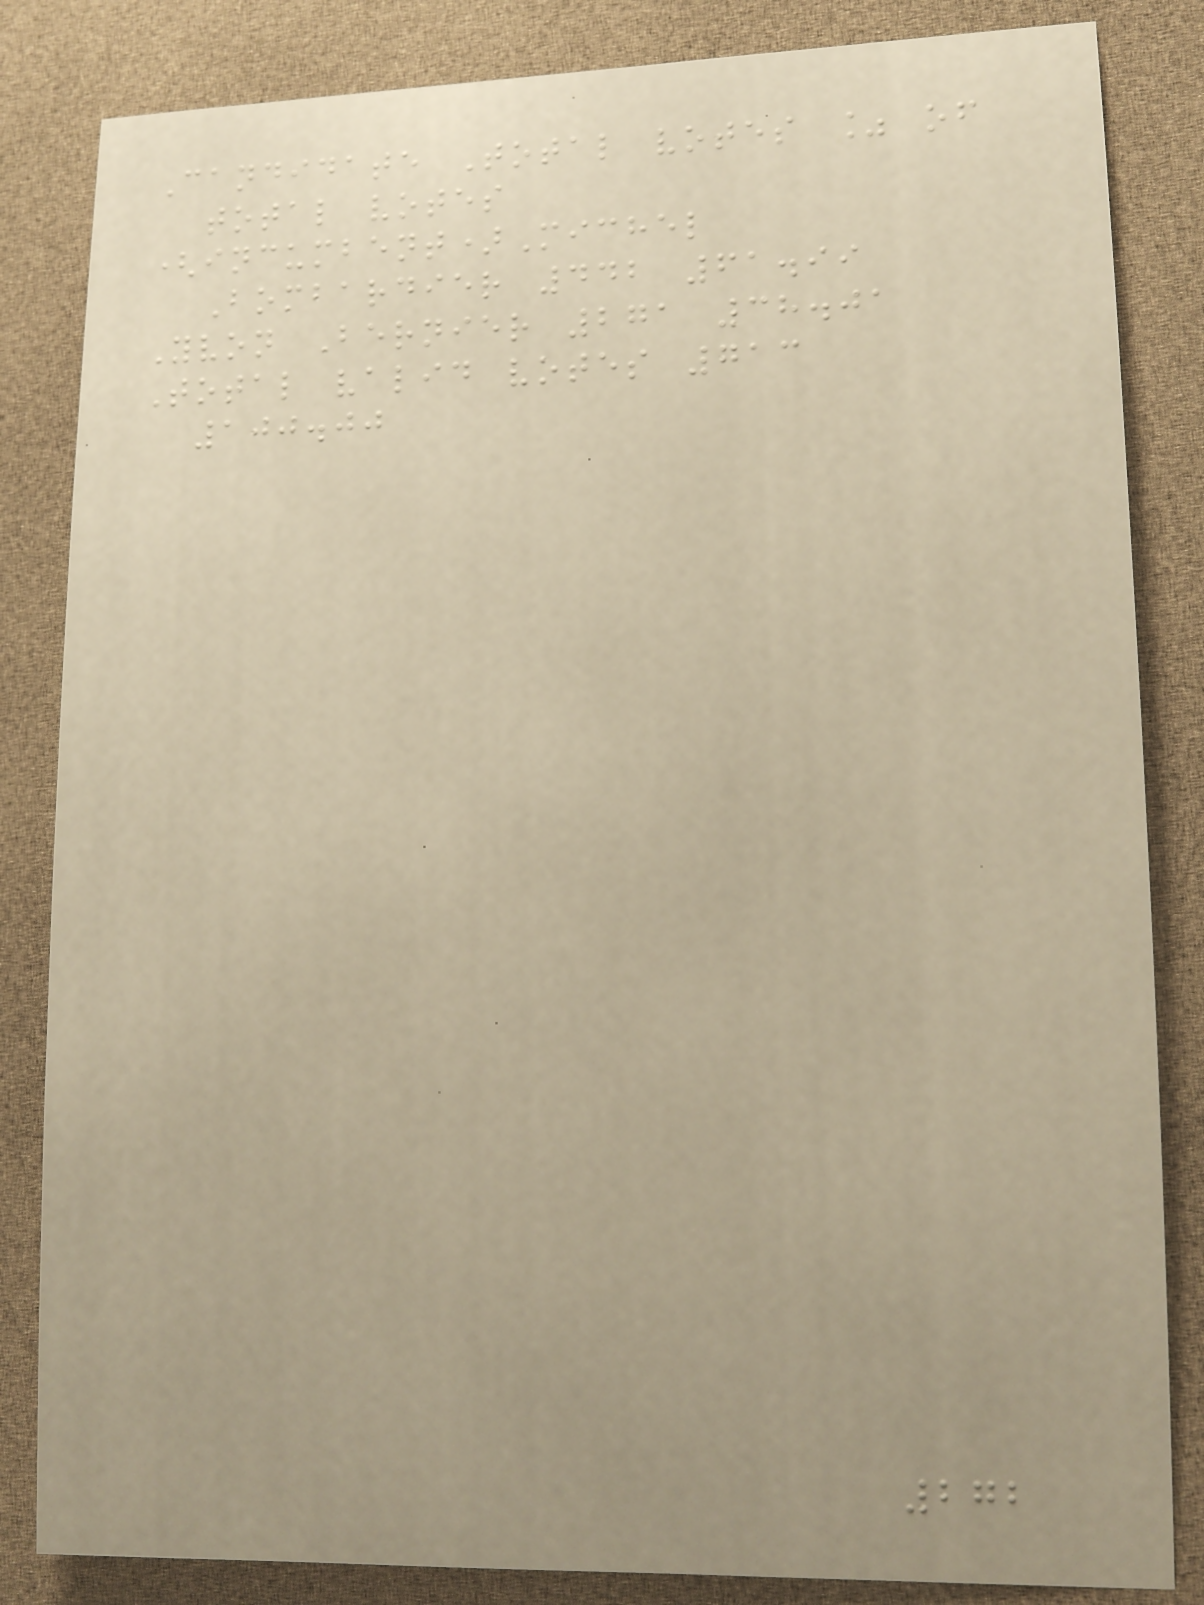Candidate Total votes % of
total votes
(incumbent)Michel
Bombardier 442 61.99
Yvon Bernier 271 38.01
Total valid votes 713
100.00
272
